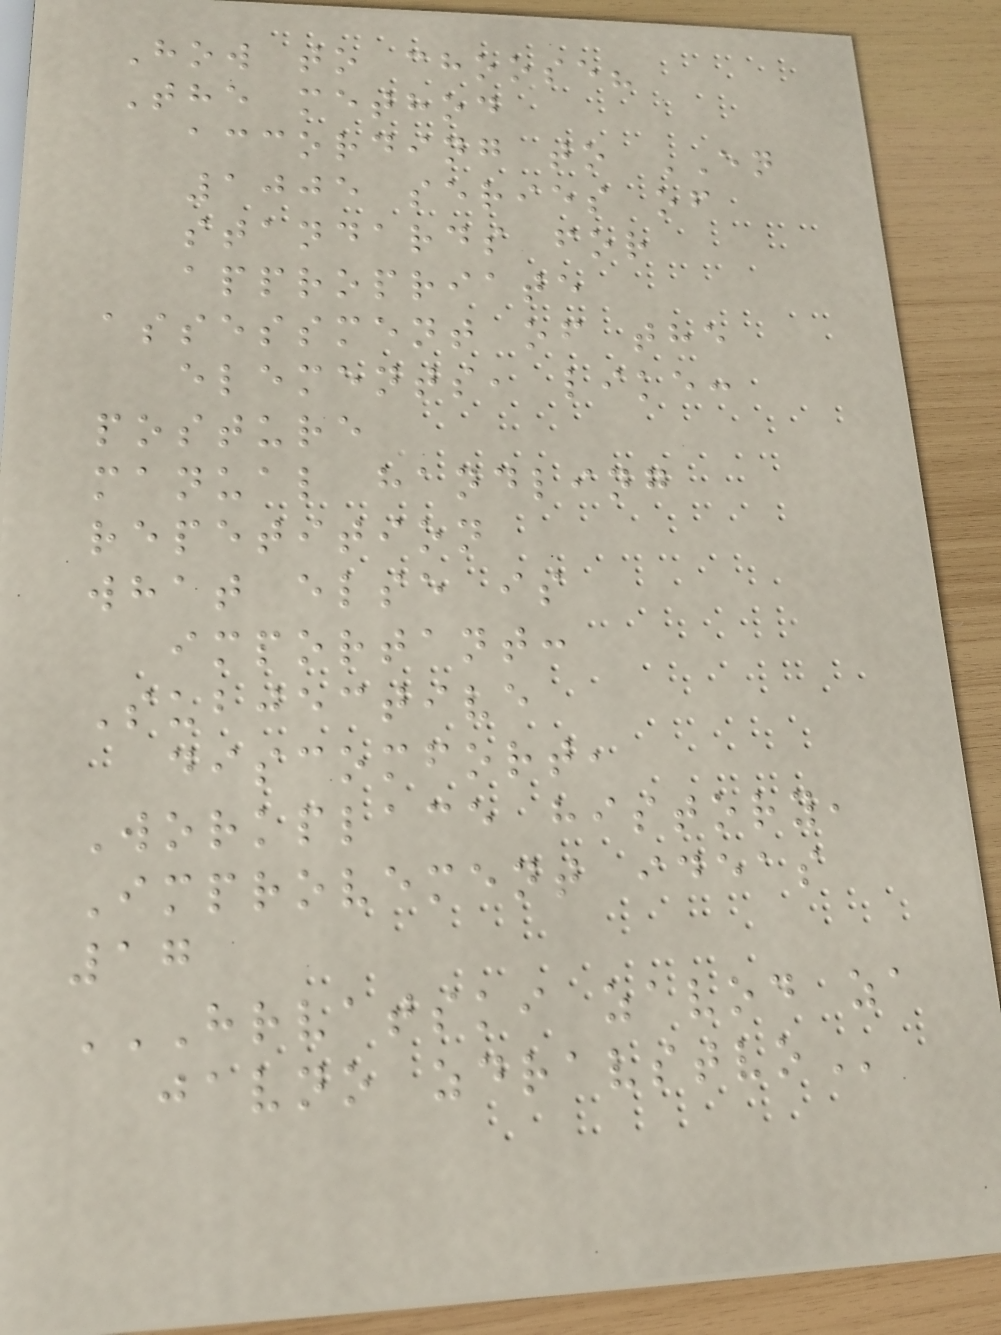How to choose?
The method
according to EN
1005 series of
standards for
appropriate
assessment of the
elements, like:
posture
manual handling
repetition
what else is
important:
Subjective
discomfort,
Workplace history,
Improvement ideas
17
HRVATSKI ZAVOD ZA
JAVNO ZDRAVSTVO
